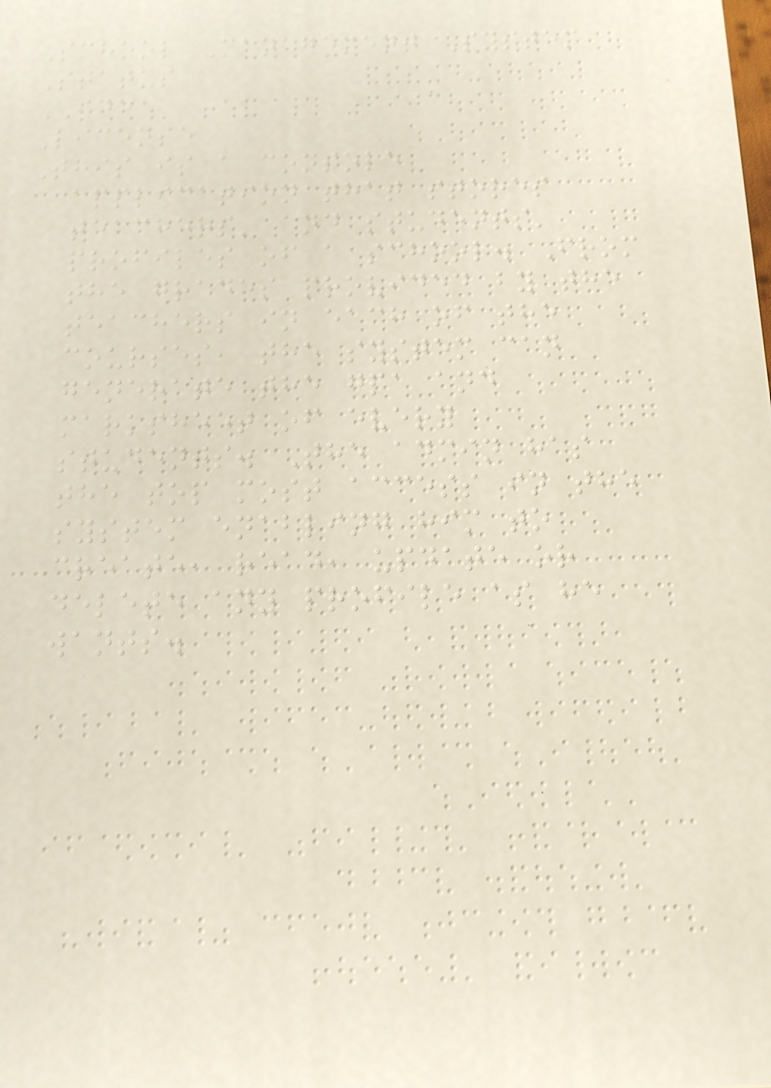School Management System
Status
IDE
License
This is a console
application that stores
teachers' and students'
profiles of a school. From
the grades provided by the
teachers in each of the
courses, the system can
generate the gpa and
marksheet of every
students. The admin has
the top most access in the
system enabling him to
create, read, update or
delete any profile as he
wants.
